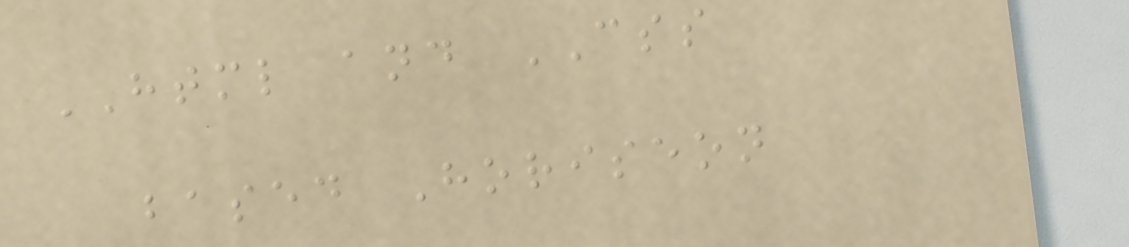HTML and CSS
based Horiseon
